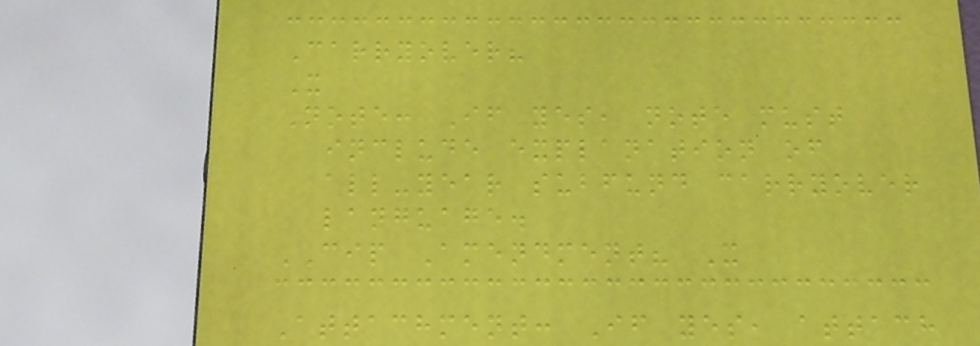Carryover?
X
Note: If yes, note must
include explanation of
all-year subfund carryover
language.
CIP Amendment? X
Attachment: If yes, attach
